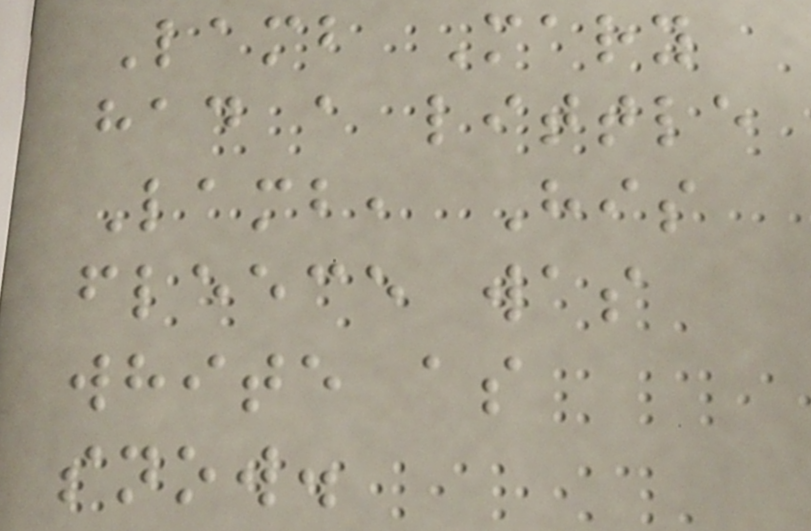Lamb Mary
had a little
Lamb, His
fleece was
white as
snow.
